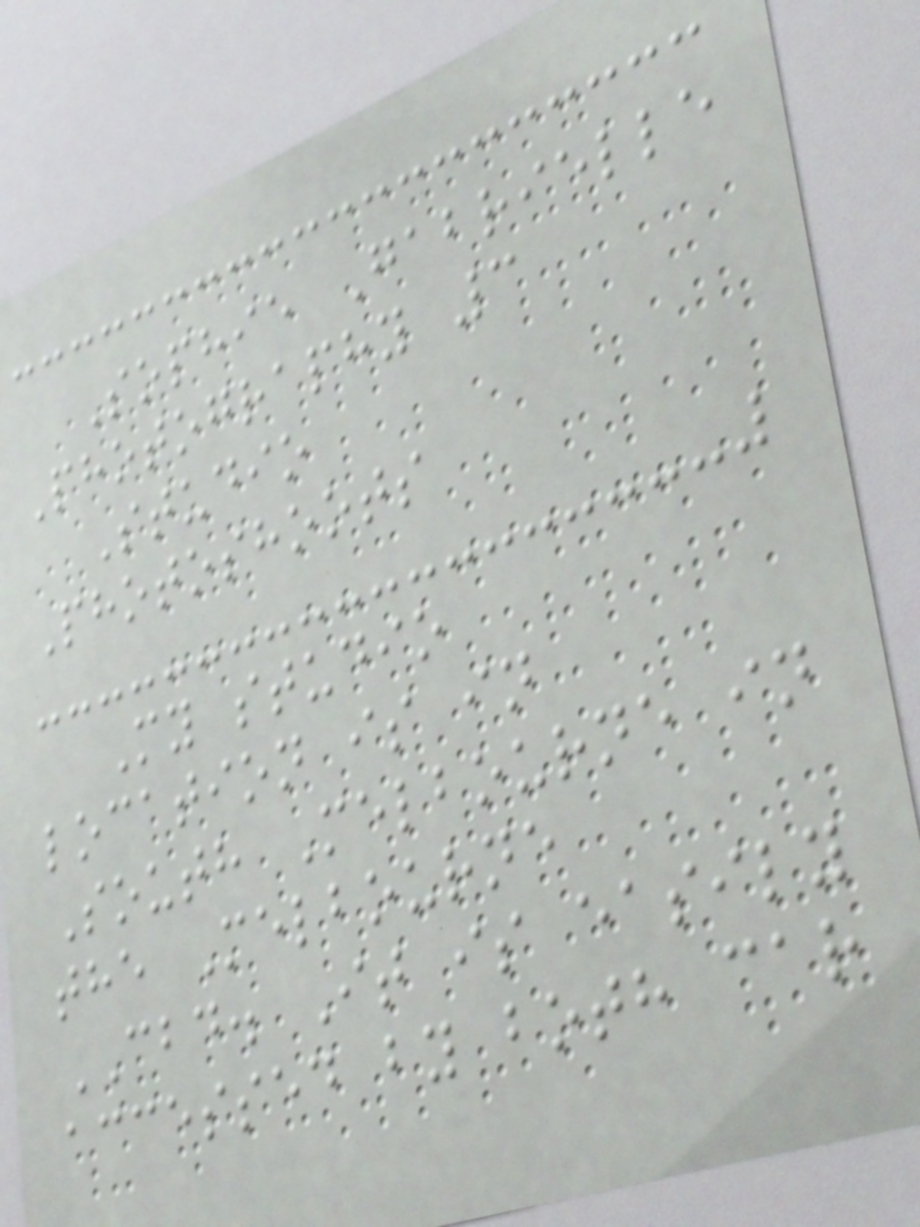Sophie Gabrielle
Photography 3
Studio
Photoshoots
My studio
location is in
South Melbourne in
the Melbourne
CBD. It is easily
accessed by both car
